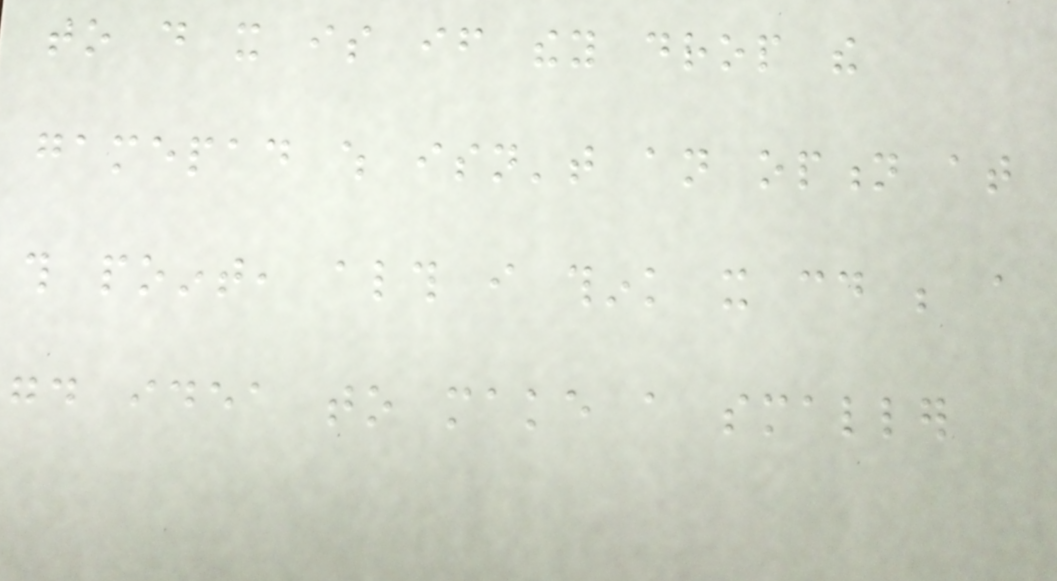to do it is if they drop the
gamepad which isn't an option at
this point, although i think it could be a
good idea to make a smaller
